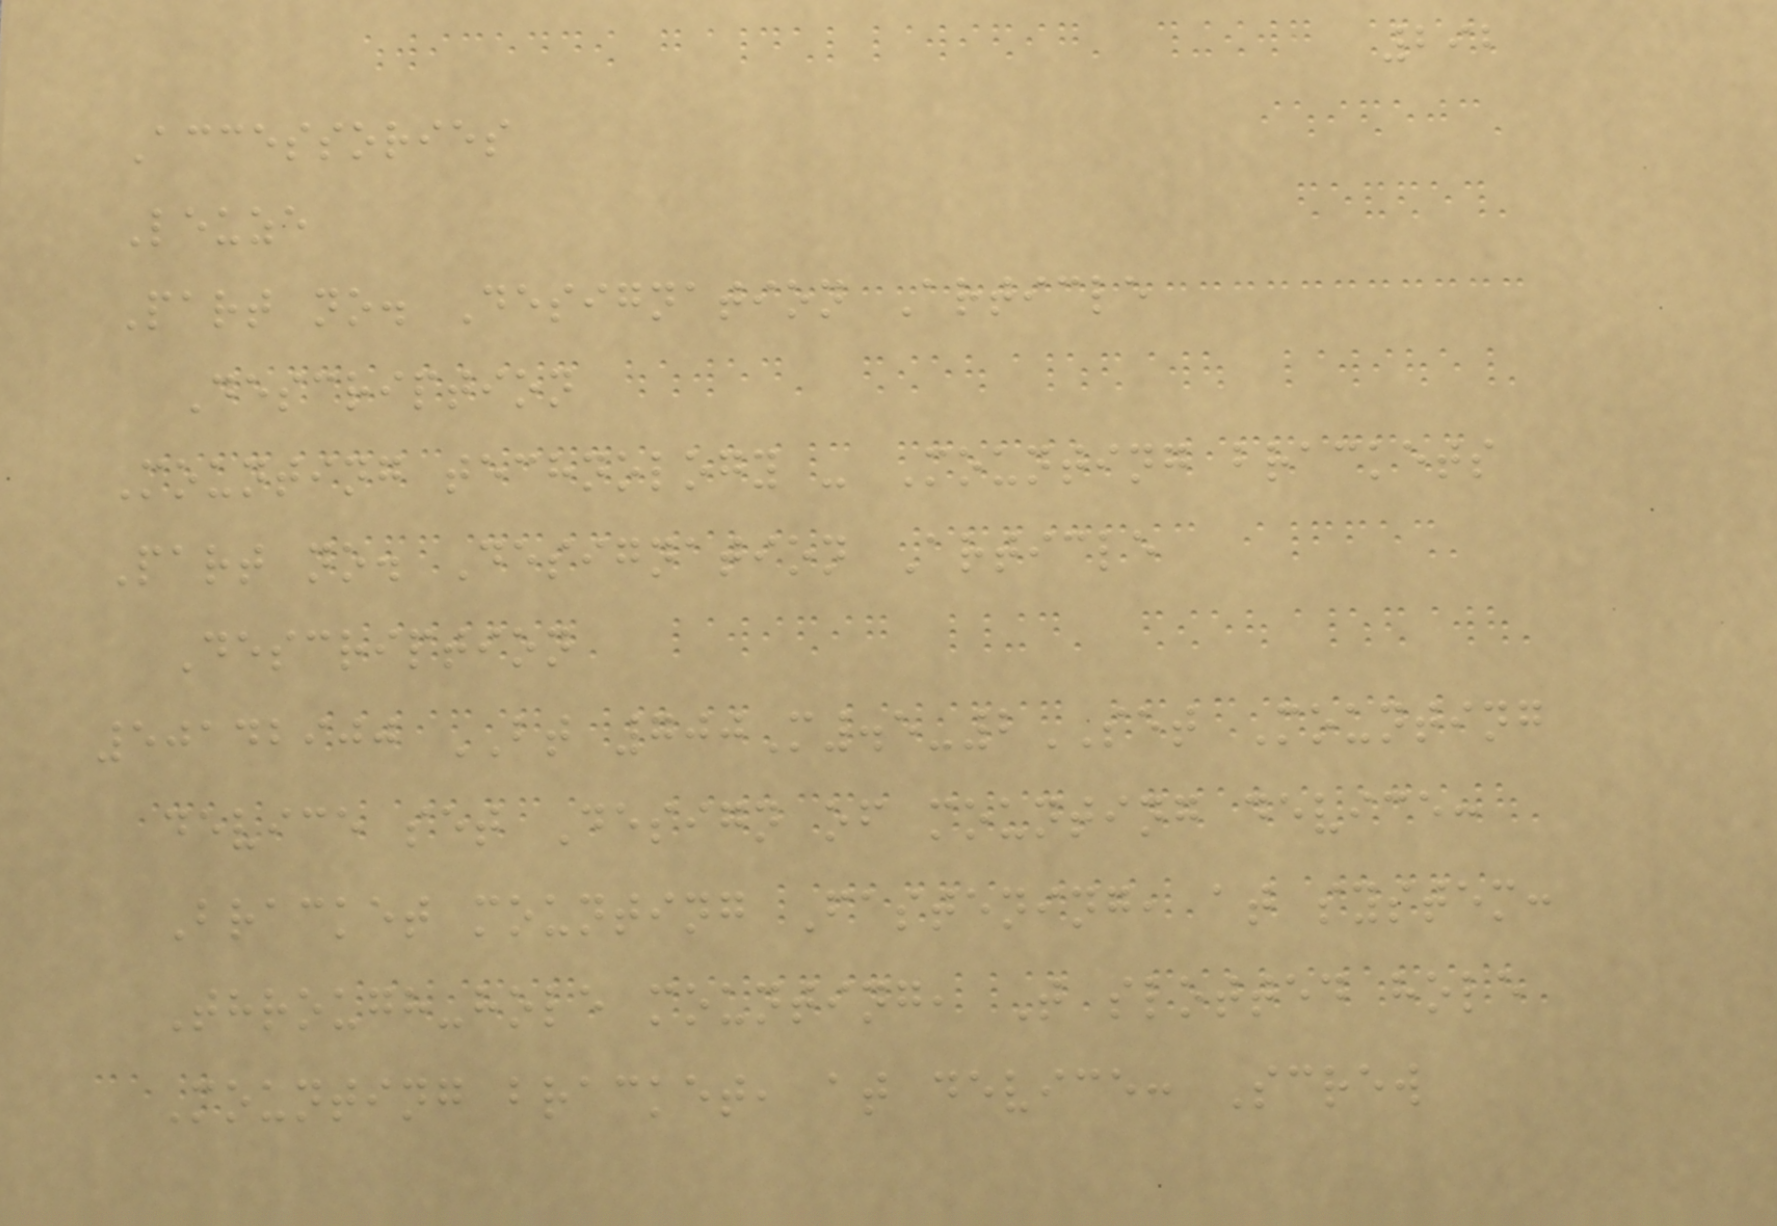292
Accessories
Leuze
Part no. Designation Article
Description
Mounting technology - Mounting brackets
Part no. Designation Article
Description
50142900 BT 700M.5-2SET Mounting
device set Design of mounting device:
Bracket mounting Fastening, at system:
Through-hole mounting, T slotted hole
Mounting bracket, at device: Screw
